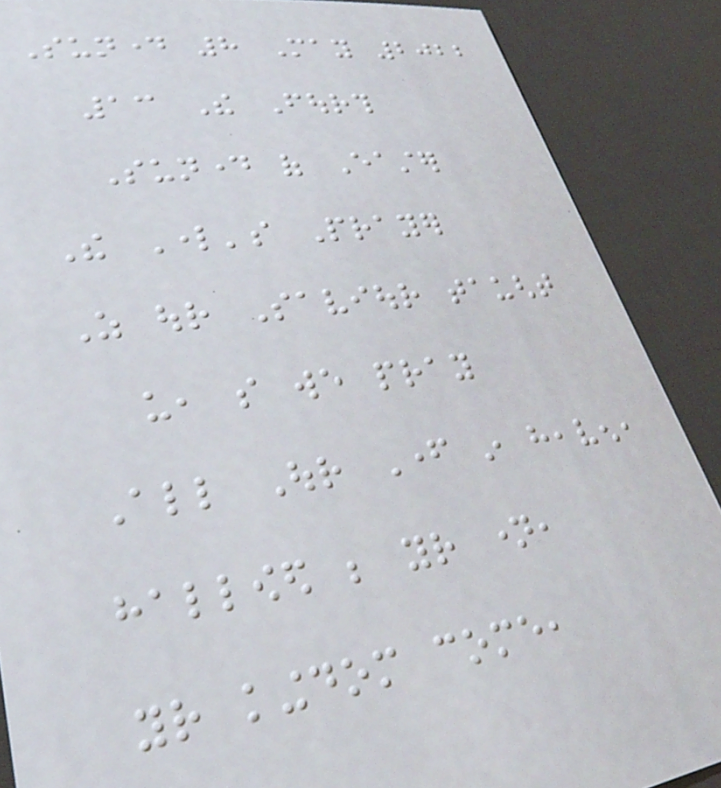Sunday 8 May 2022
13 The Fourth
Sunday of Easter
The Lord's Prayer
As our Saviour taught
us, so we pray
All Our Father in heaven,
hallowed be your name,
your kingdom come,
